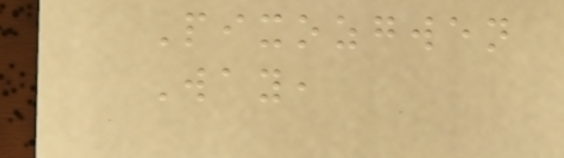Pixozgwen
Way,
